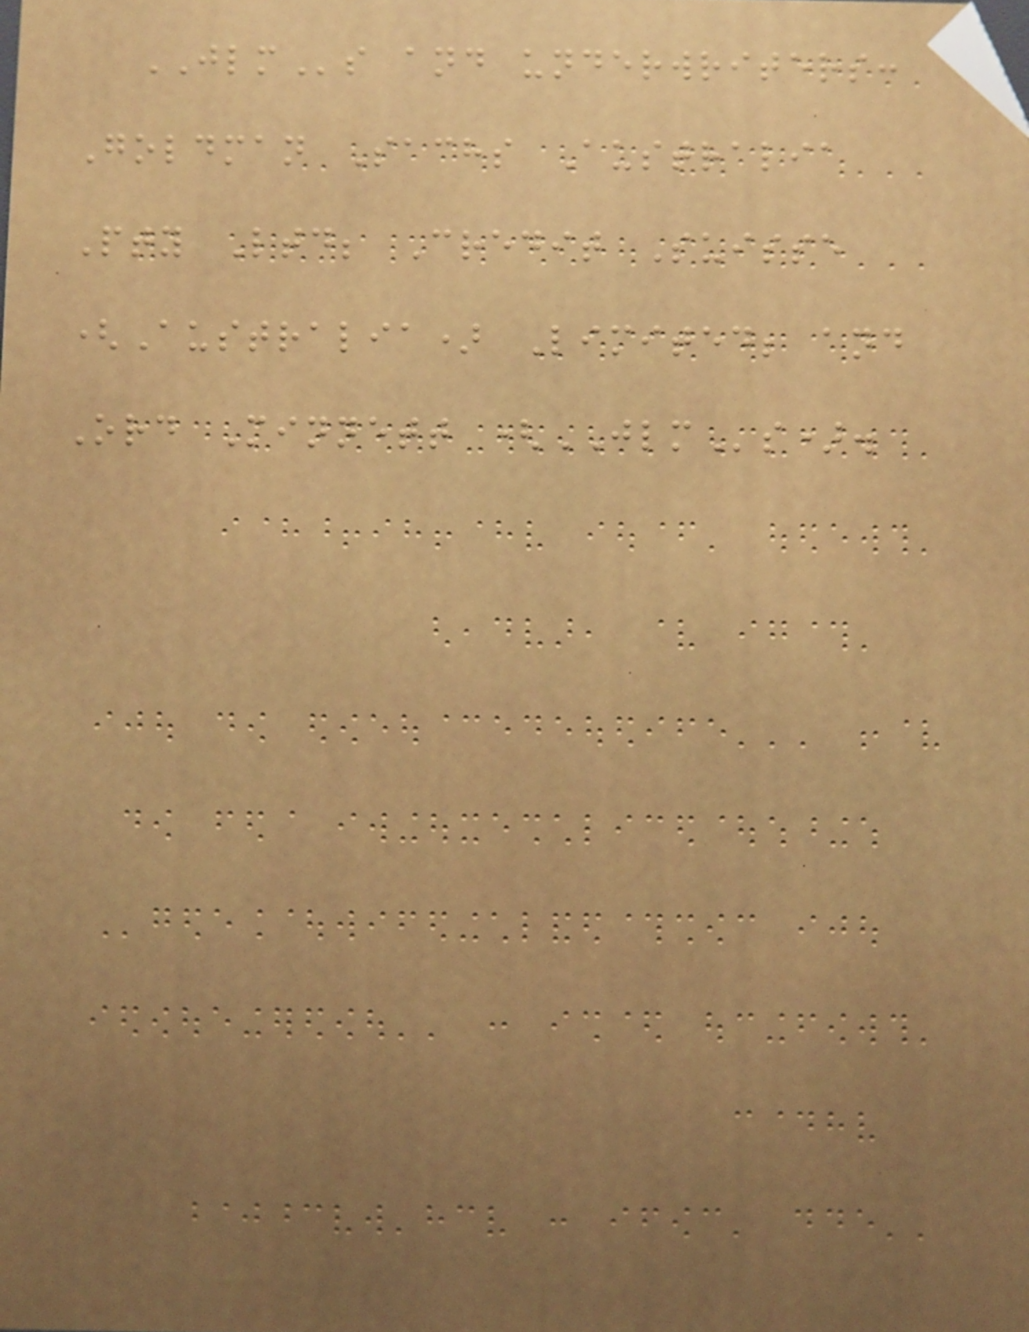JLMs and underwriters:
Goldman Sachs Australia
Pty Ltd; Credit Suisse
(Australia) Limited; and
Ord Minnett (JLMs).
